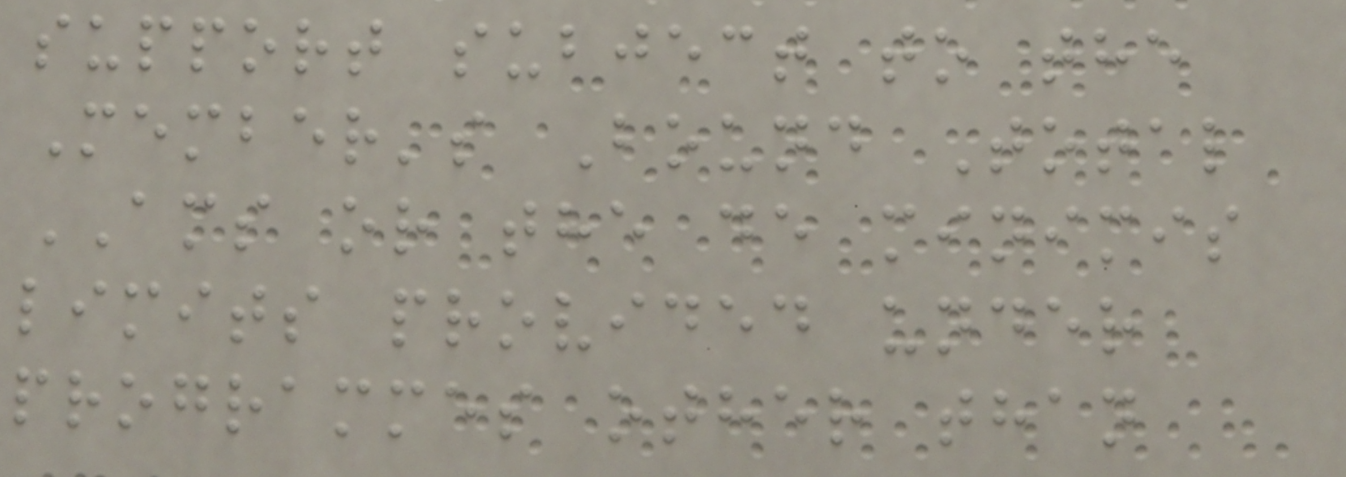support subject to the
Member's Bound Total
AMS or the de minimis
limits provided under
programmes other than
